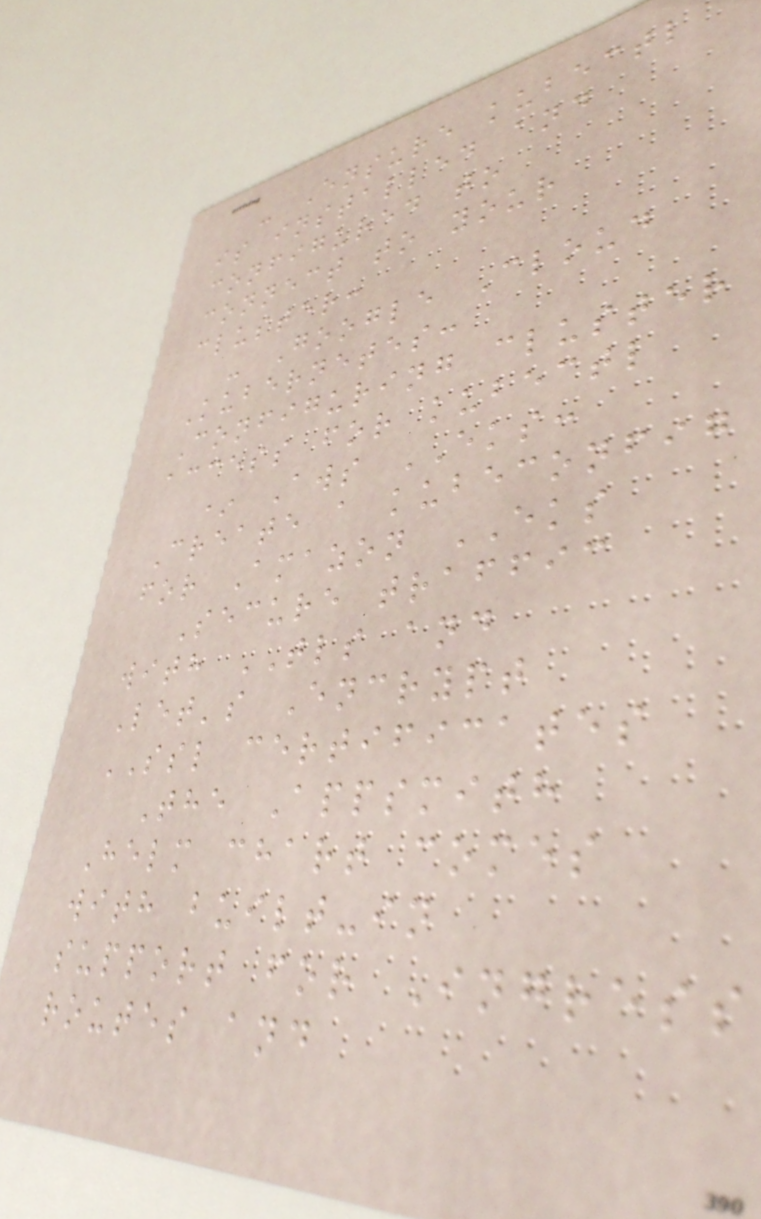- Ensure kubectl
is installed and
configured to
connect to your
cluster:
- Google Cloud
Kubernetes:
Configuring cluster
access for kubectl
* Aws EKS:
Create a kubeconfig
for Amazon EKS
Secure traffic
with TLS and
Let's Encrypt
SSL certificates
The Appsmith
Helm chart comes
with built-in
support for Ingress
routes and
